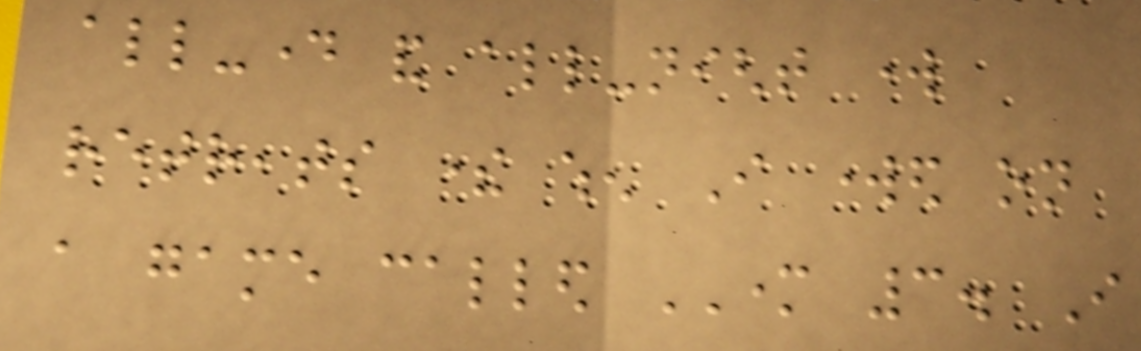all-day and all-night work
retreats there when I worked on
a game called MOTHER 3. I
